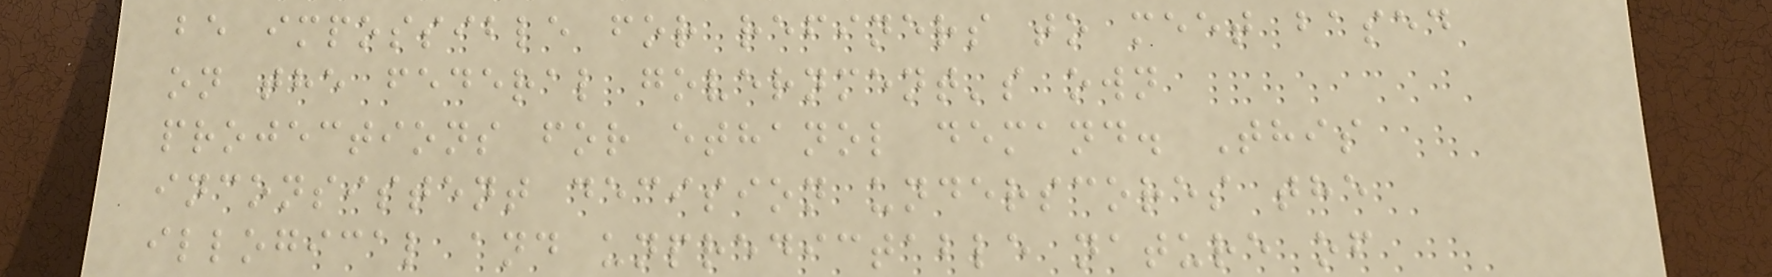be impossible for refiners to meet based
on the federal government's own
projections for ethanol demand. This
inconsistent decision underscores the
illogical and unpredictable nature of
